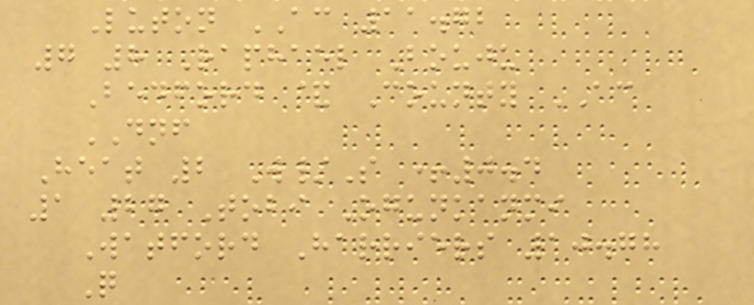Luton AC 11.72
7 8 Raphael Bouju
Bedford & County AC
DNF
Heat 2 W/S +0.4
1 27 Tobi Ogunkanmi
Watford Harriers 10.78
Q
